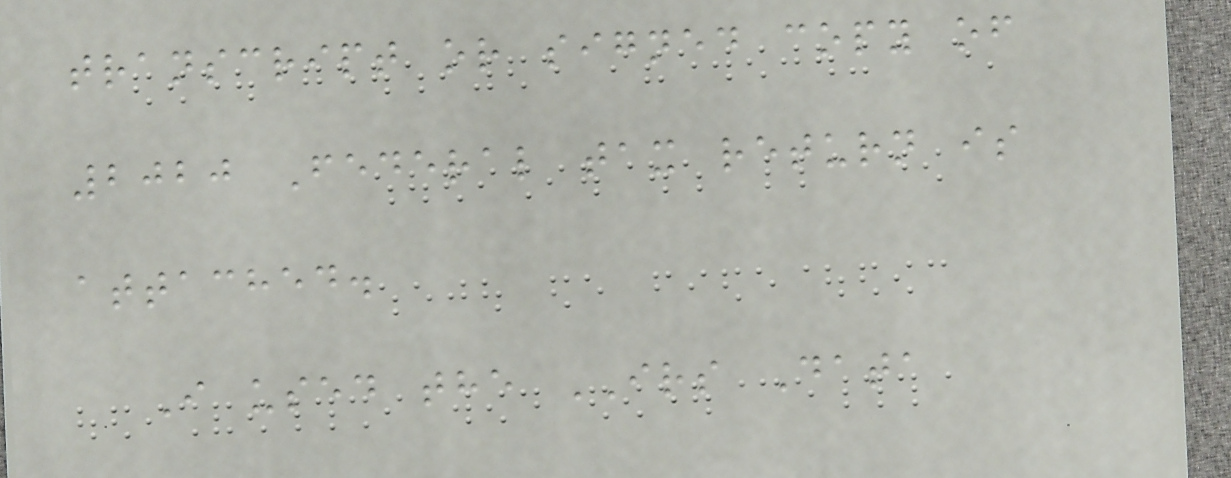transcript or signed copy of
2020 Federal tax return is
attached.
I used the IRS Data
